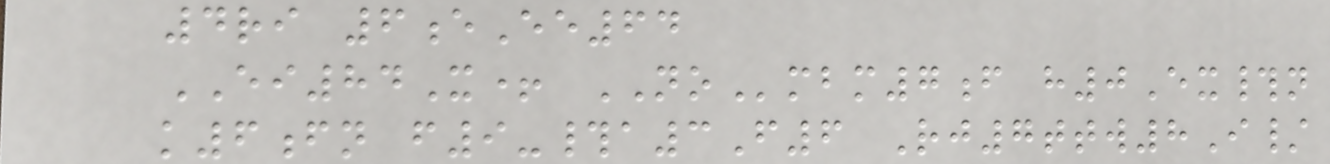4ri 6eEe64
EI84X+ NOmbm7f h0Ex#n
k6fn f9-#a3F6 Rj7ttw8I/
